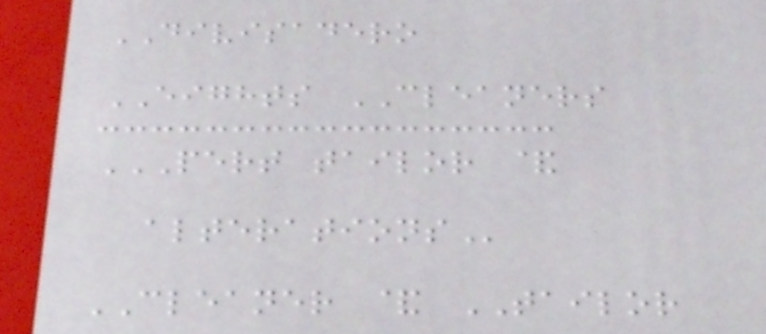DIVISADERO
EIGHTS CLEANERS
PERT TAILOR &
ALTERATIONS
CLEANER & TAILOR
